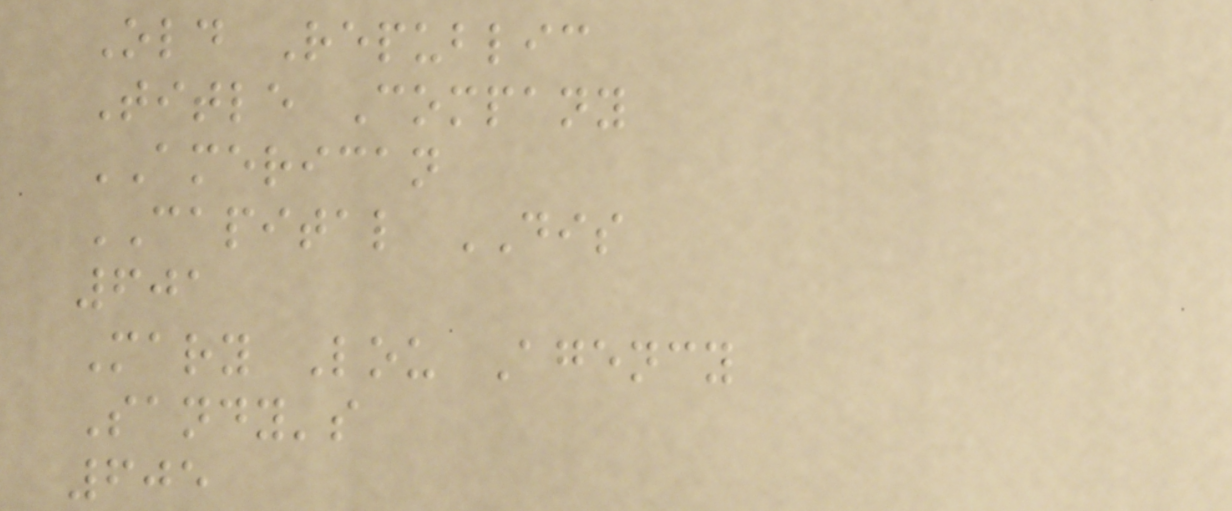Old Republic
Title Company
AMERICAN
CAPITAL DIS
601
Mary Lou Agency
Sandy's
605
